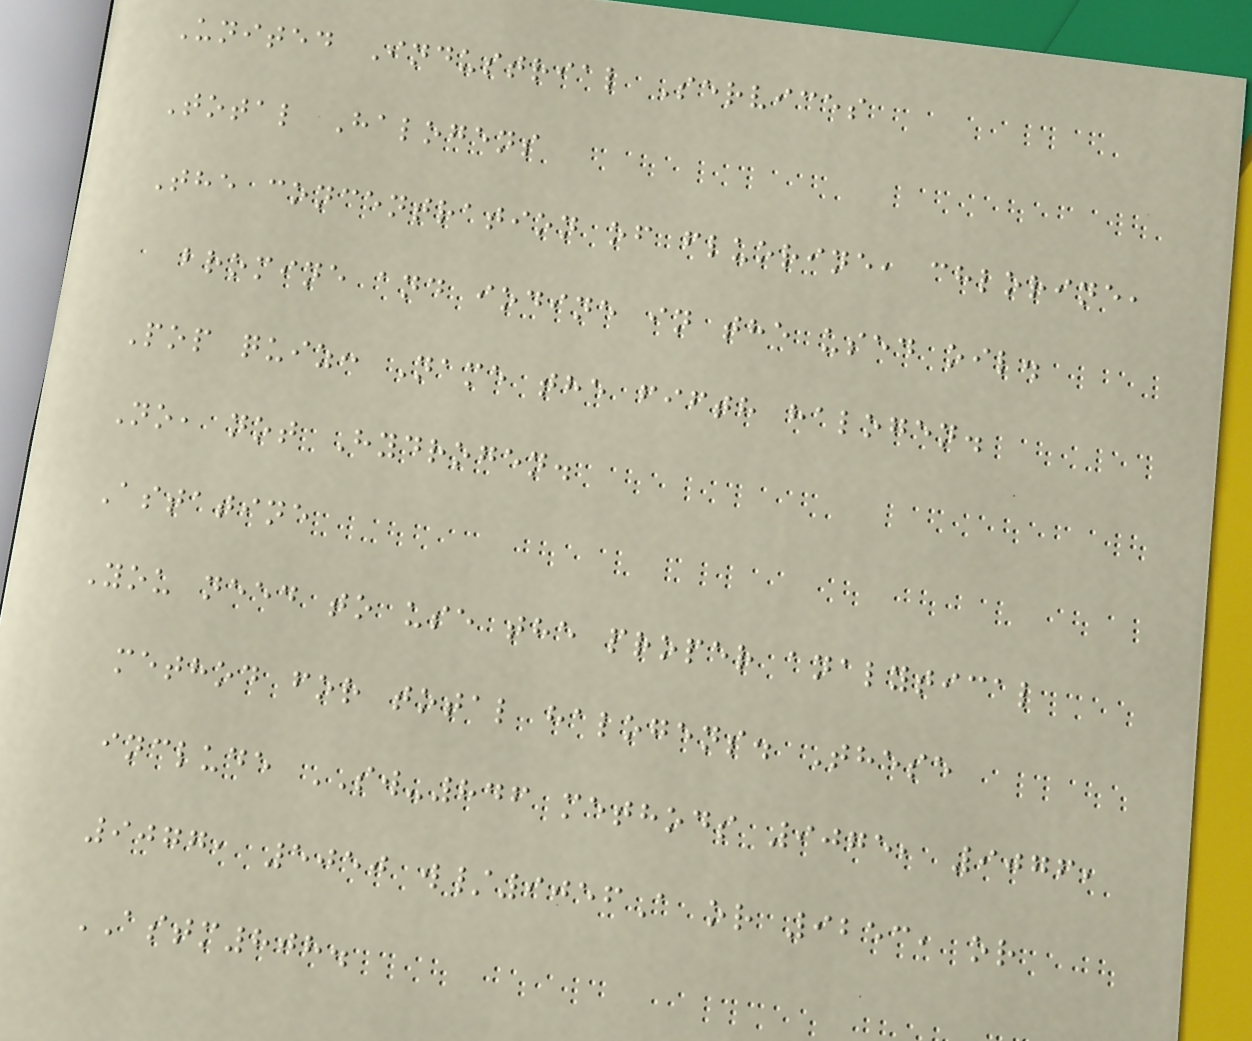United Industrial Services
Total Halogens
The concentration of fluorine, chlorine,
bromine and iodine in the used oil.
Pop quiz: Name the fifth halogen.
No, not Hydrogen.
Astatine
You need to use the proper analytical
method for total halogens. These
include SW-846 methods 9075, 9076,
9077, 5050 w/9056A or 9253, or
ASTM808.
